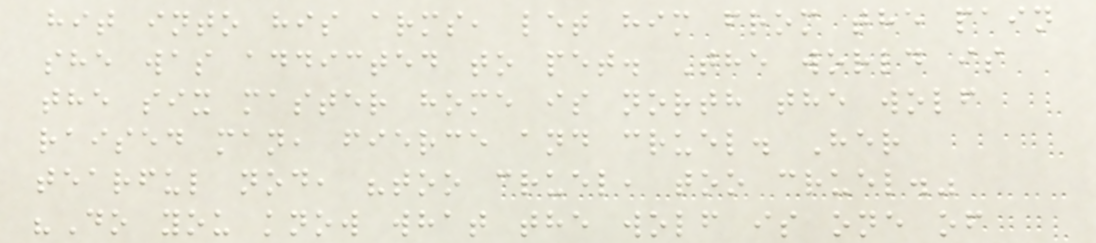hit into his arms, let him from the pain
she was addicted to pet. The world is
the six master home is north the wolf
raised man, fierce and cruel. Her
tearful nod, "too cruel, too cruel."
"Do you know what the wolf is one of
